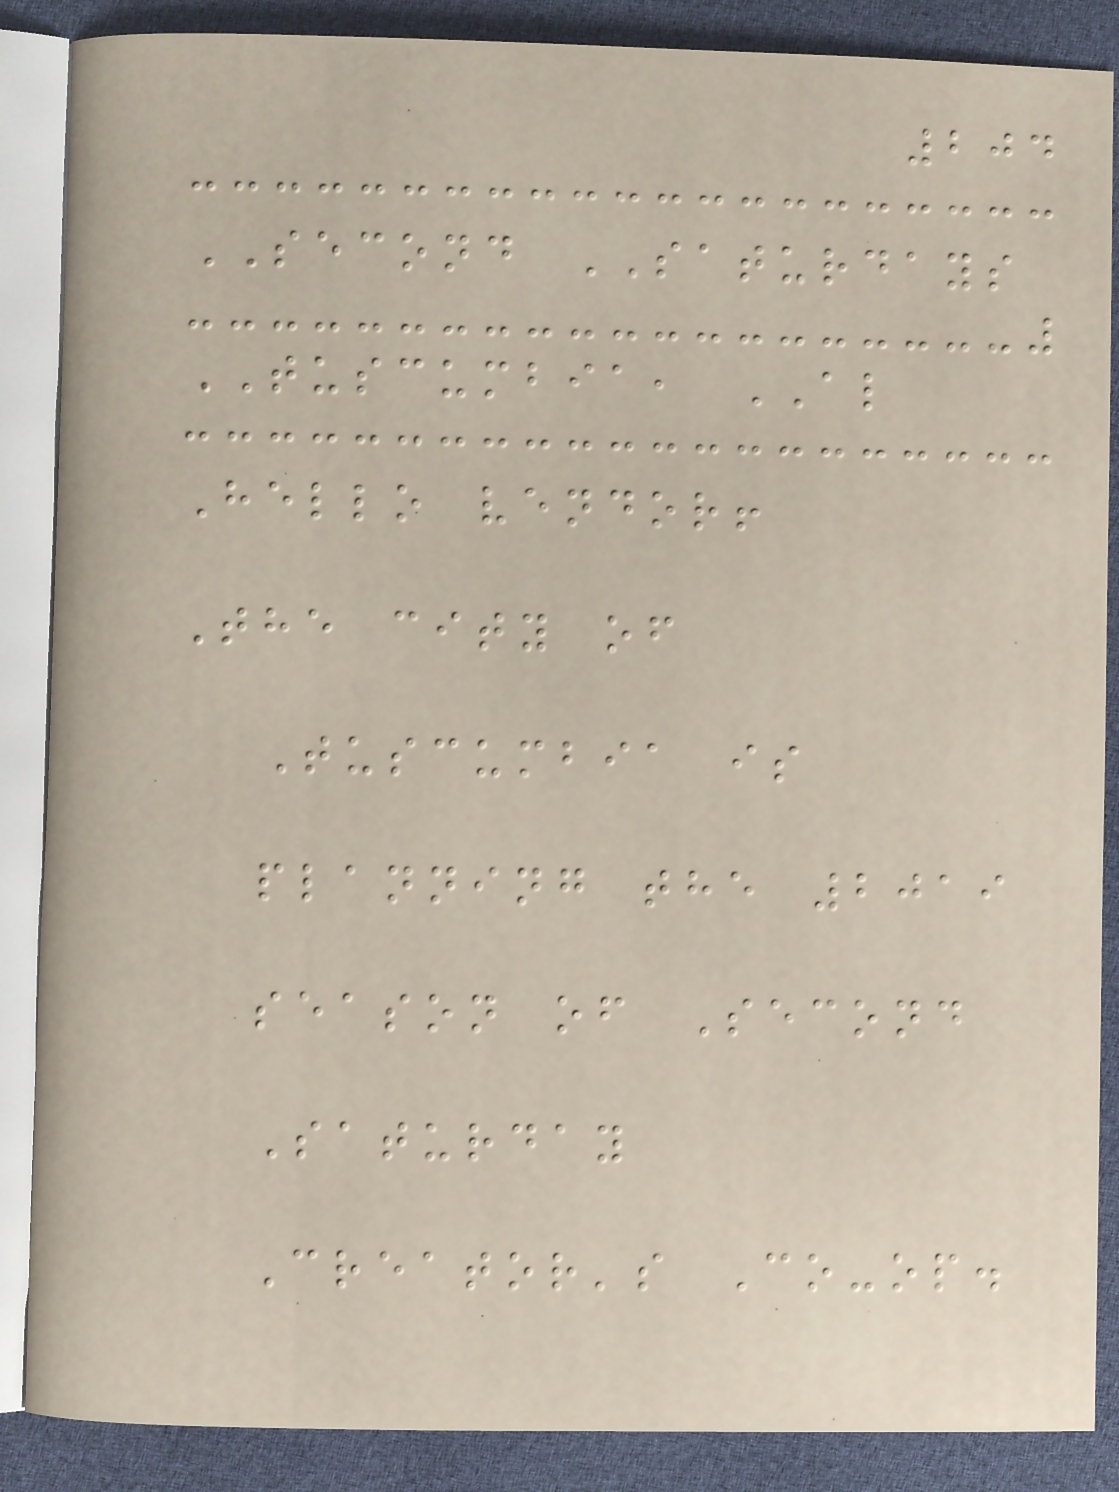204
SECOND SATURDAYS
TUSCUMBIA, AL
Hello vendor!
The city of
Tuscumbia is
planning the 2019
season of Second
Saturday
Creator's Co-op.
